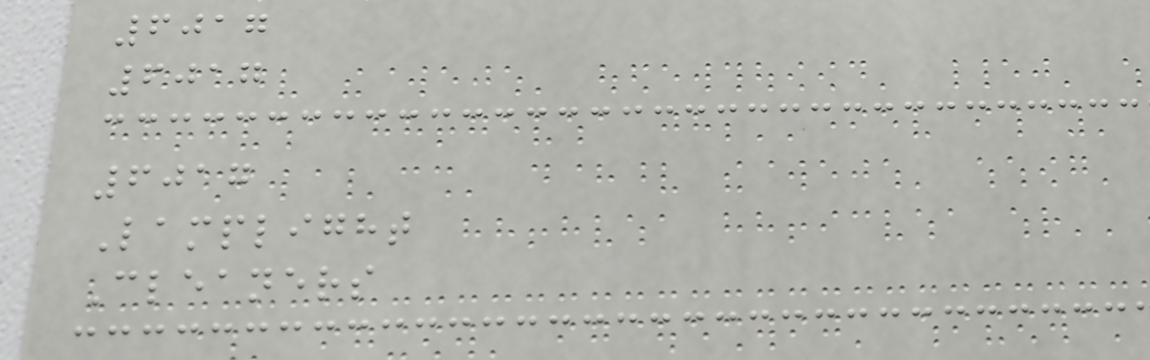6017
6017
6017
Lamplight
Cleaners
